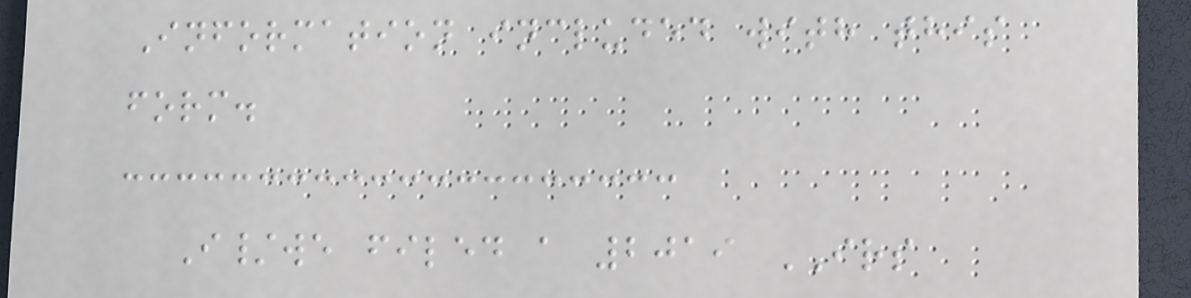Information included with this
form.
I/we filed a 2019 IRS
